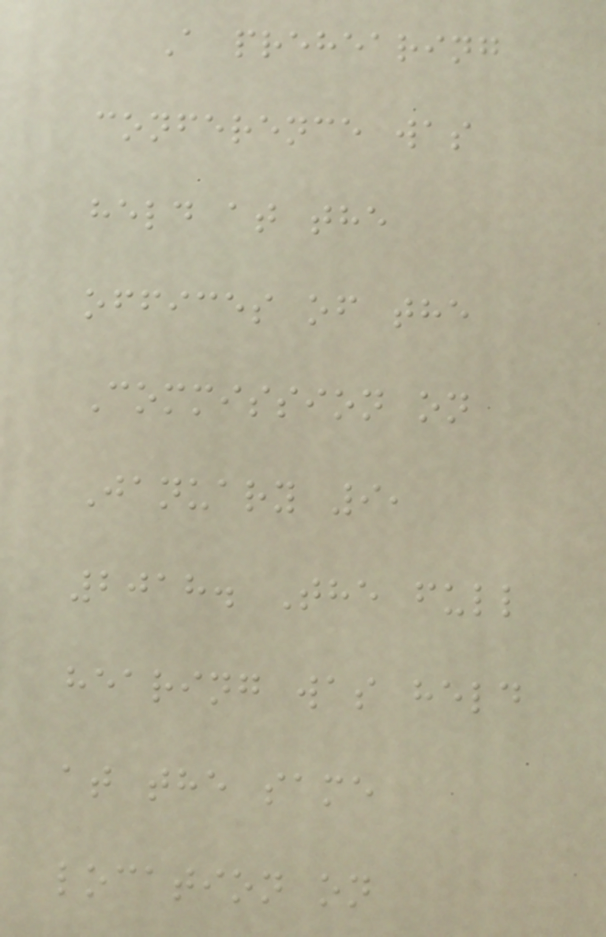A prehearing
conference was
held at the
offices of the
Commission on
January 9,
2018. The full
hearing was held
at the same
location on
